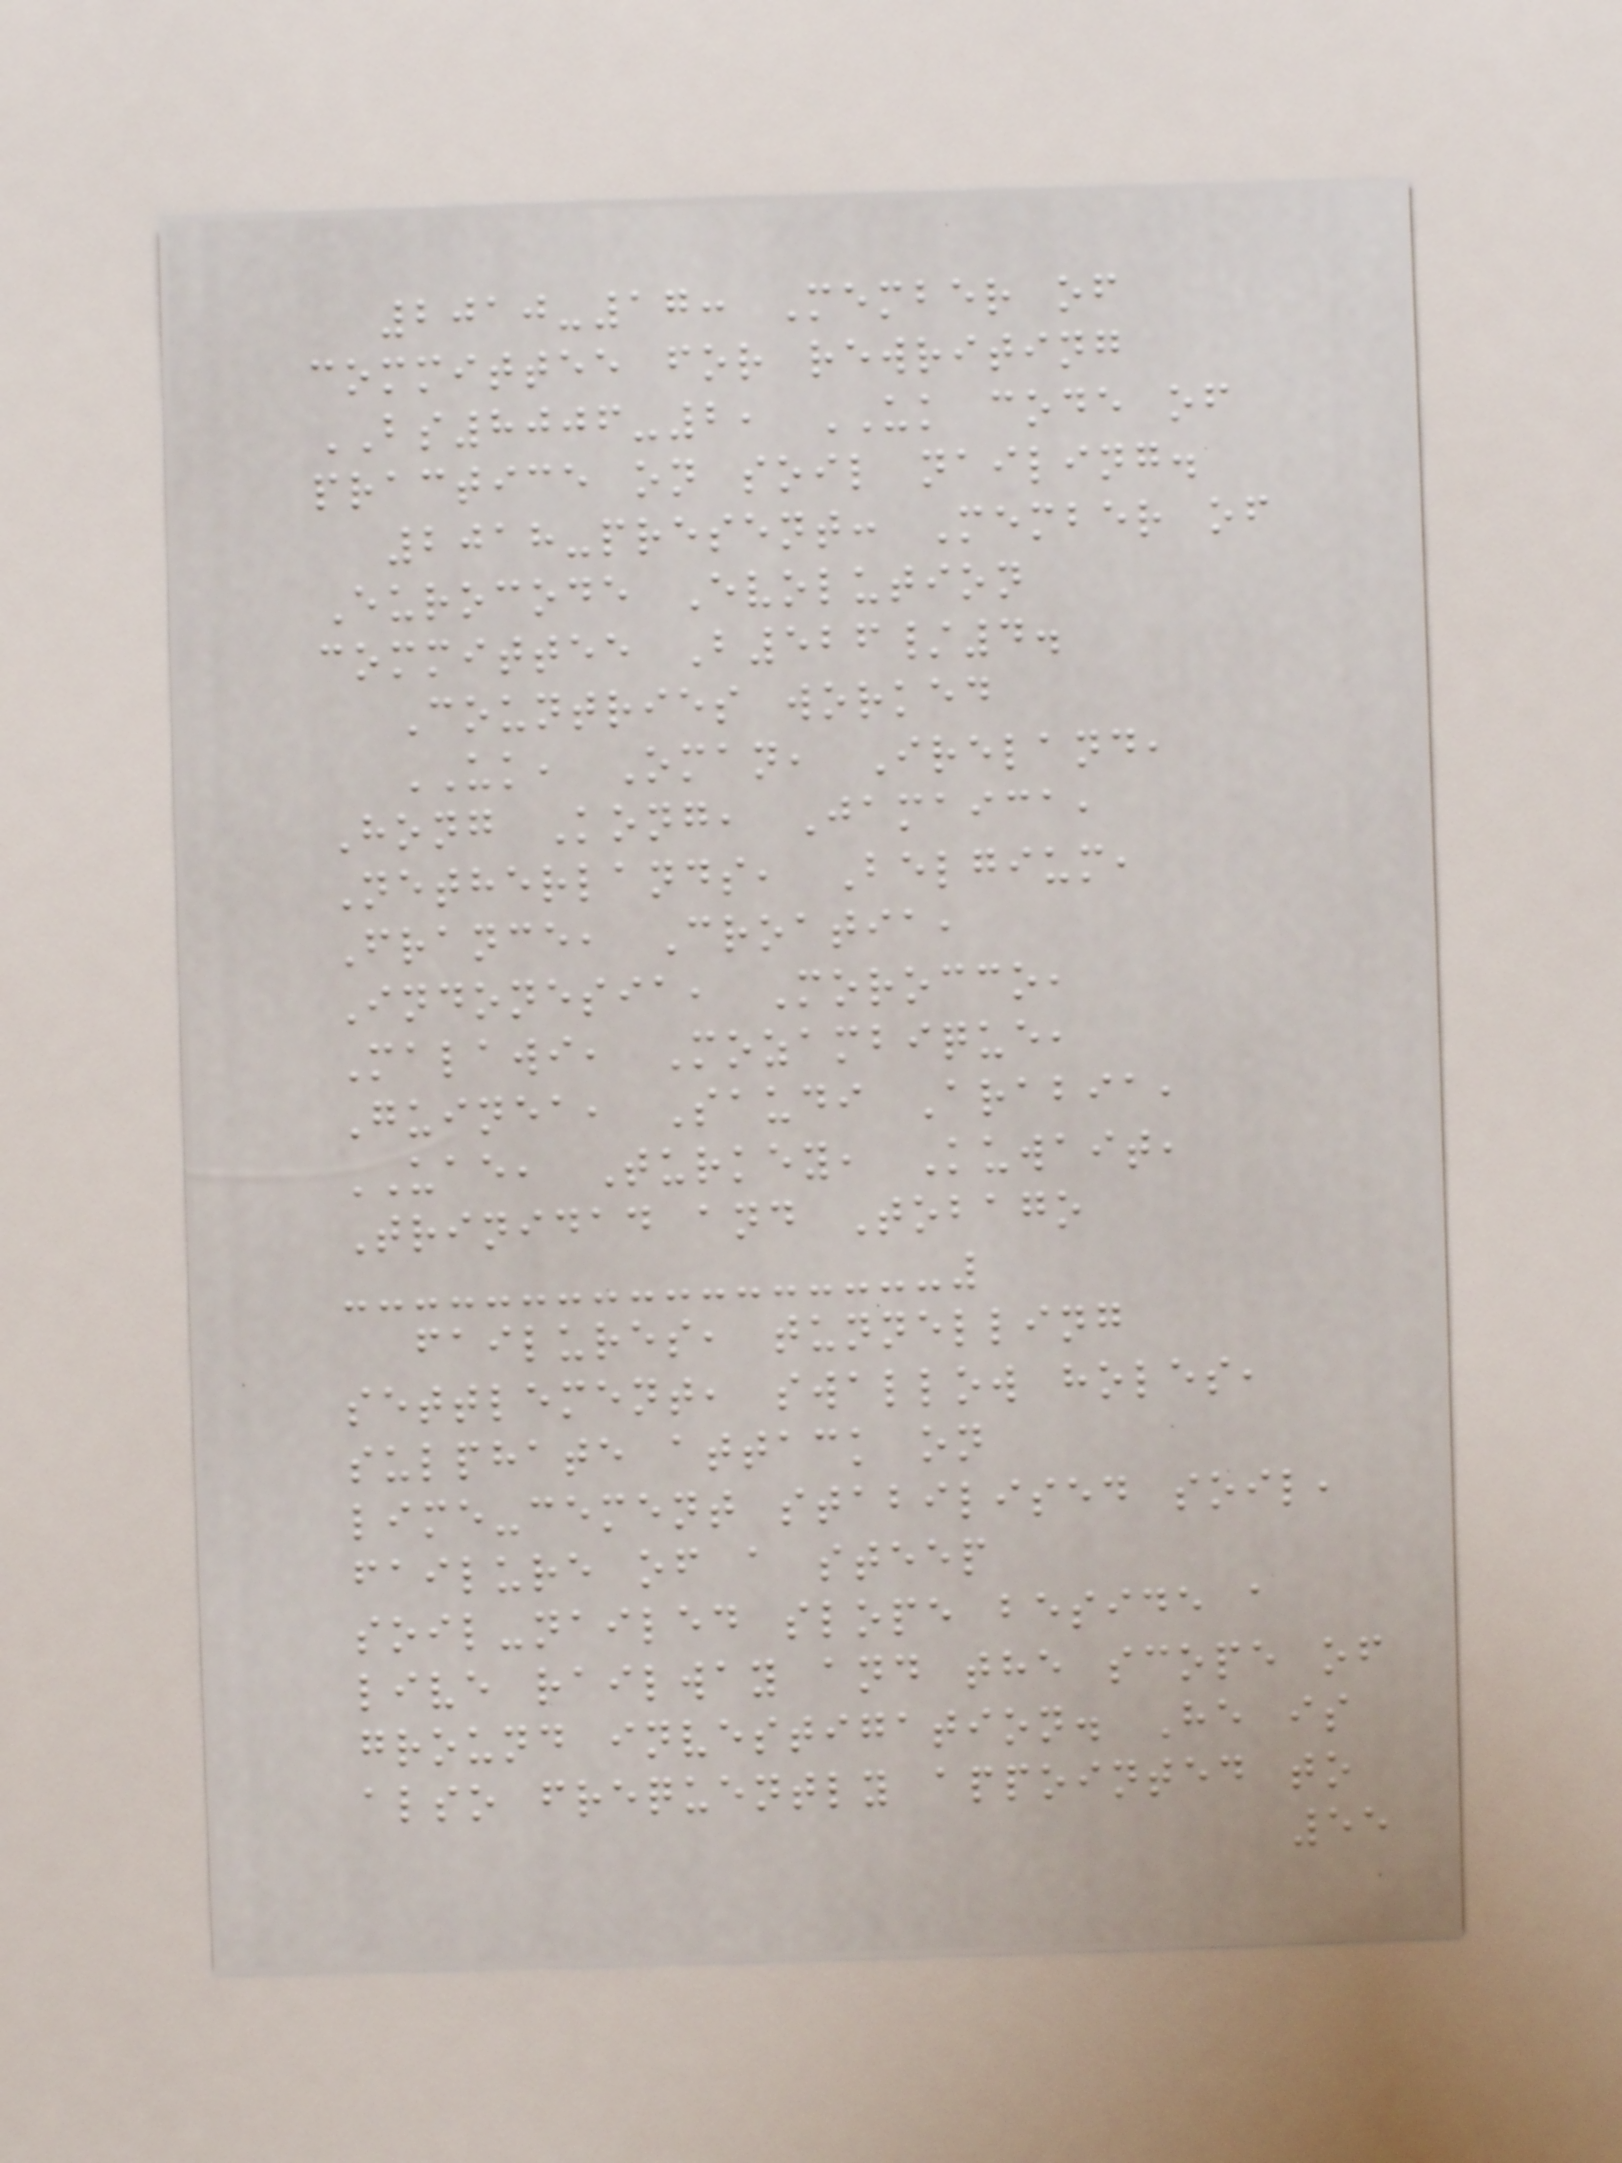2010-17: Member of
committee for rewriting
BS8006-2, UK code of
practice on soil nailing.
2018-present: Member of
Eurocode Evolution
committee B526/4.
Countries worked
UK, Oman, Ireland,
Hong Kong, Jamaica,
Netherlands, Belgium,
France, Croatia,
Indonesia, Morocco,
Malawi, Mozambique,
Guinea, Saudi Arabia,
UAE, Turkey, Kuwait,
Trinidad and Tobago
failures, tunnelling
settlement, swallow holes,
sulphate attack on
lime-cement stabilised soil,
failure of a steep
soil-nailed slope beside a
live railway and the scope of
ground investigation. He is
also frequently appointed to
55
